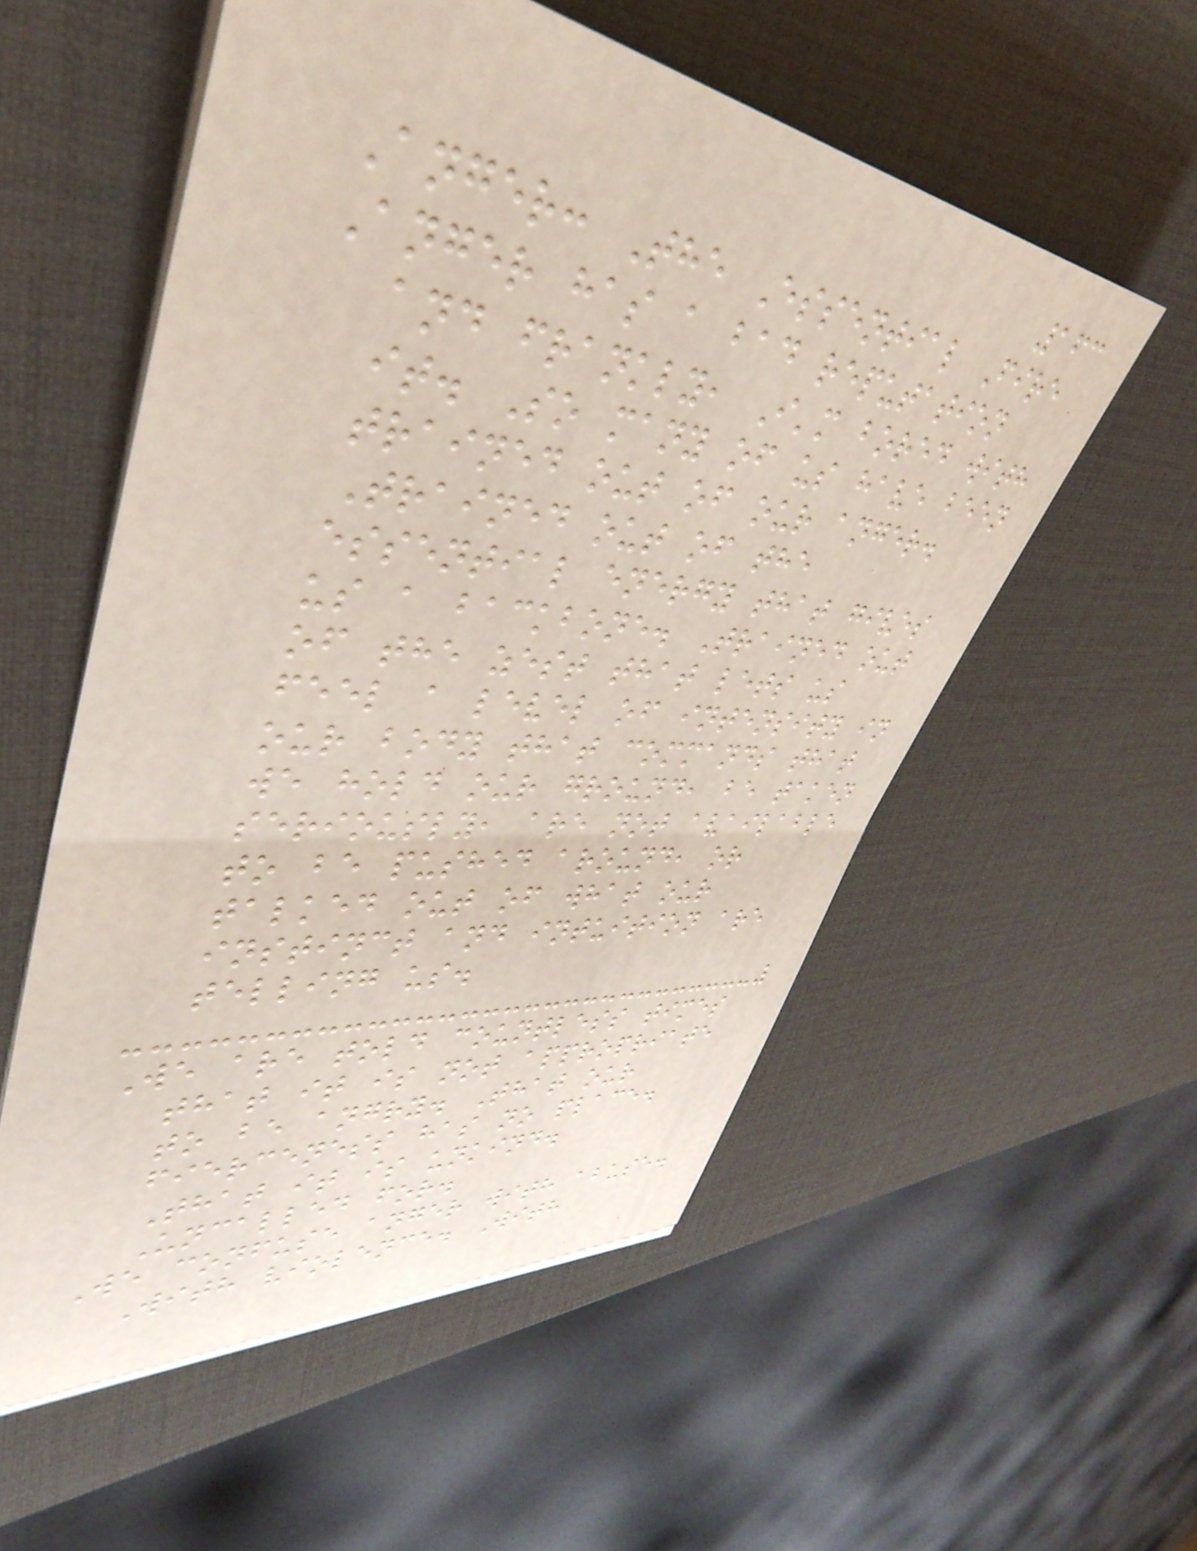163
Anger: The Essential Fire
Anger has a bad reputation
and frankly, I'm bored with
it. So many of us have been
trained out of our anger.
Trained out of the
essential energy that gives
us a backbone. Trained out
of the zest that lets us
feel a level of intensity in
our body that commands that
we hold our ground, be taken
seriously, are not available
to be pushed around, or
talked out of what our
instinct and intuition are
telling us.
We are told countless times
that it is not appropriate
to be angry. That our
fierceness has no place.
That it is unkind.
Uncalled for.
We confuse anger with abuse.
With violence. With
